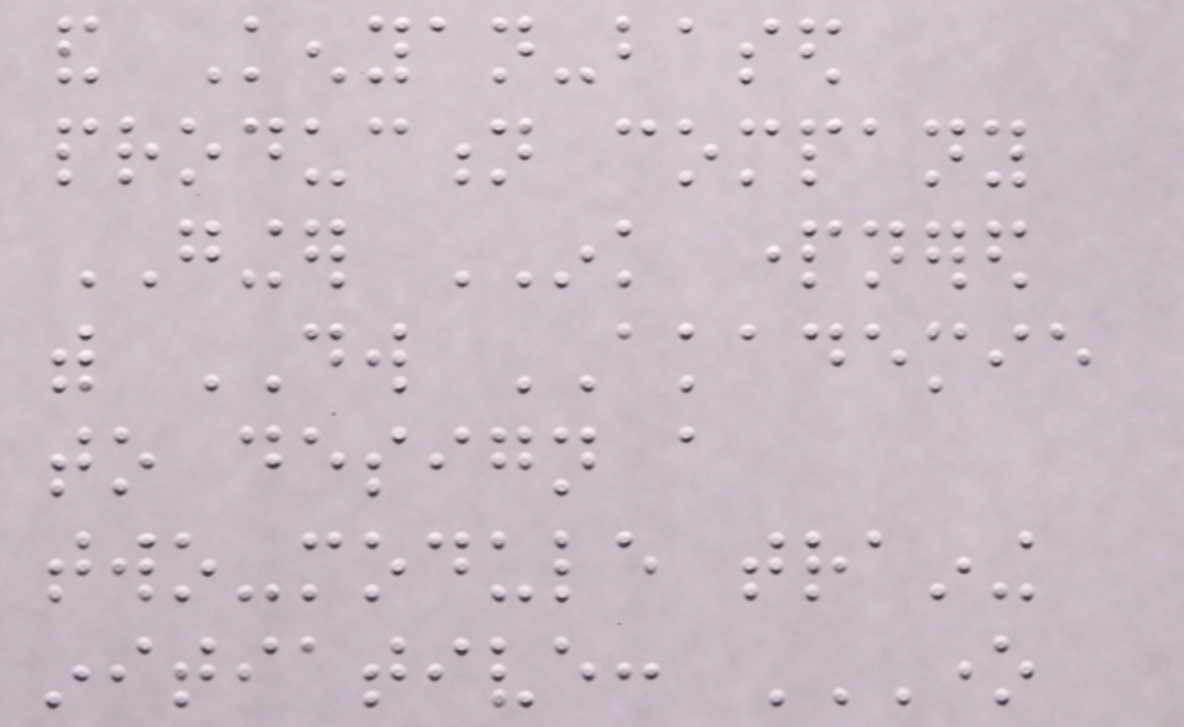and Kenyan-based
production company
GINGER INK partnered
with DW AKADEMIE
to design a
two-module training
initiative: ONE
